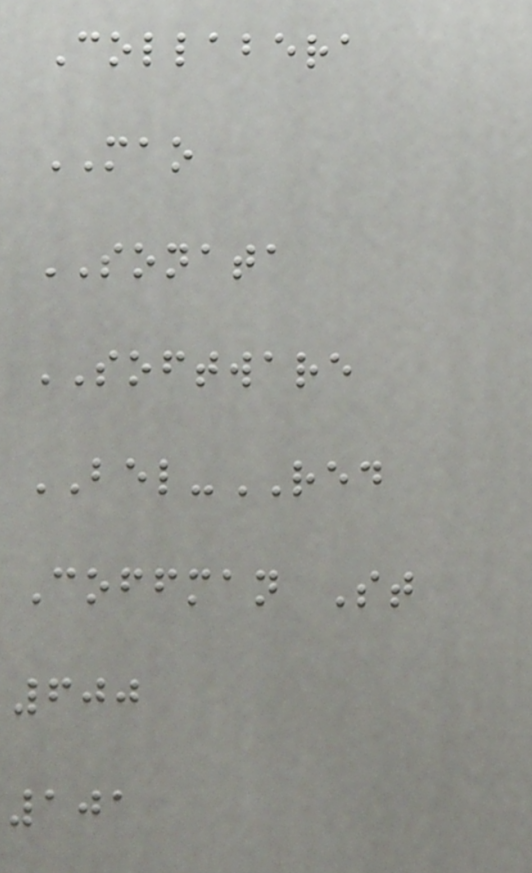Collabera
MAO
SONATA
SOFTWARE
BEL-RED
Coffman St
600
101
